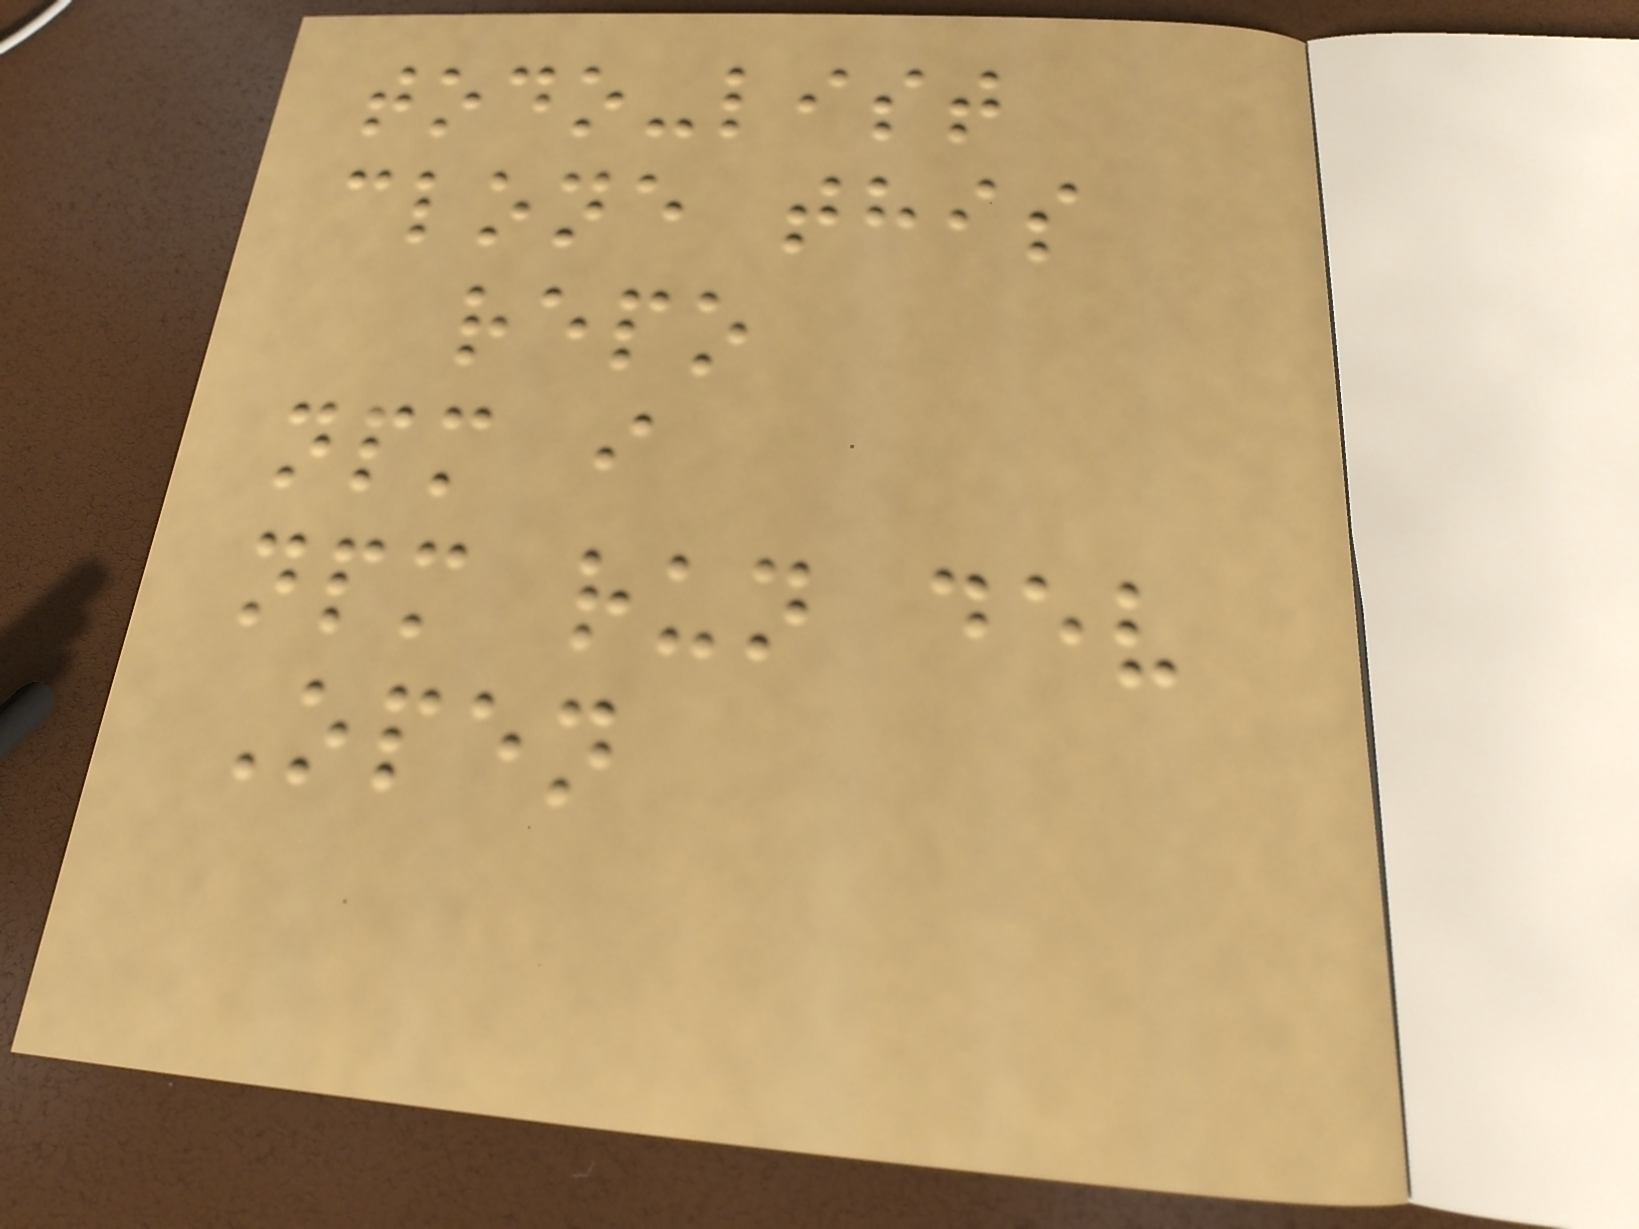todo-list
clone this
repo
npm i
npm run dev
Open
